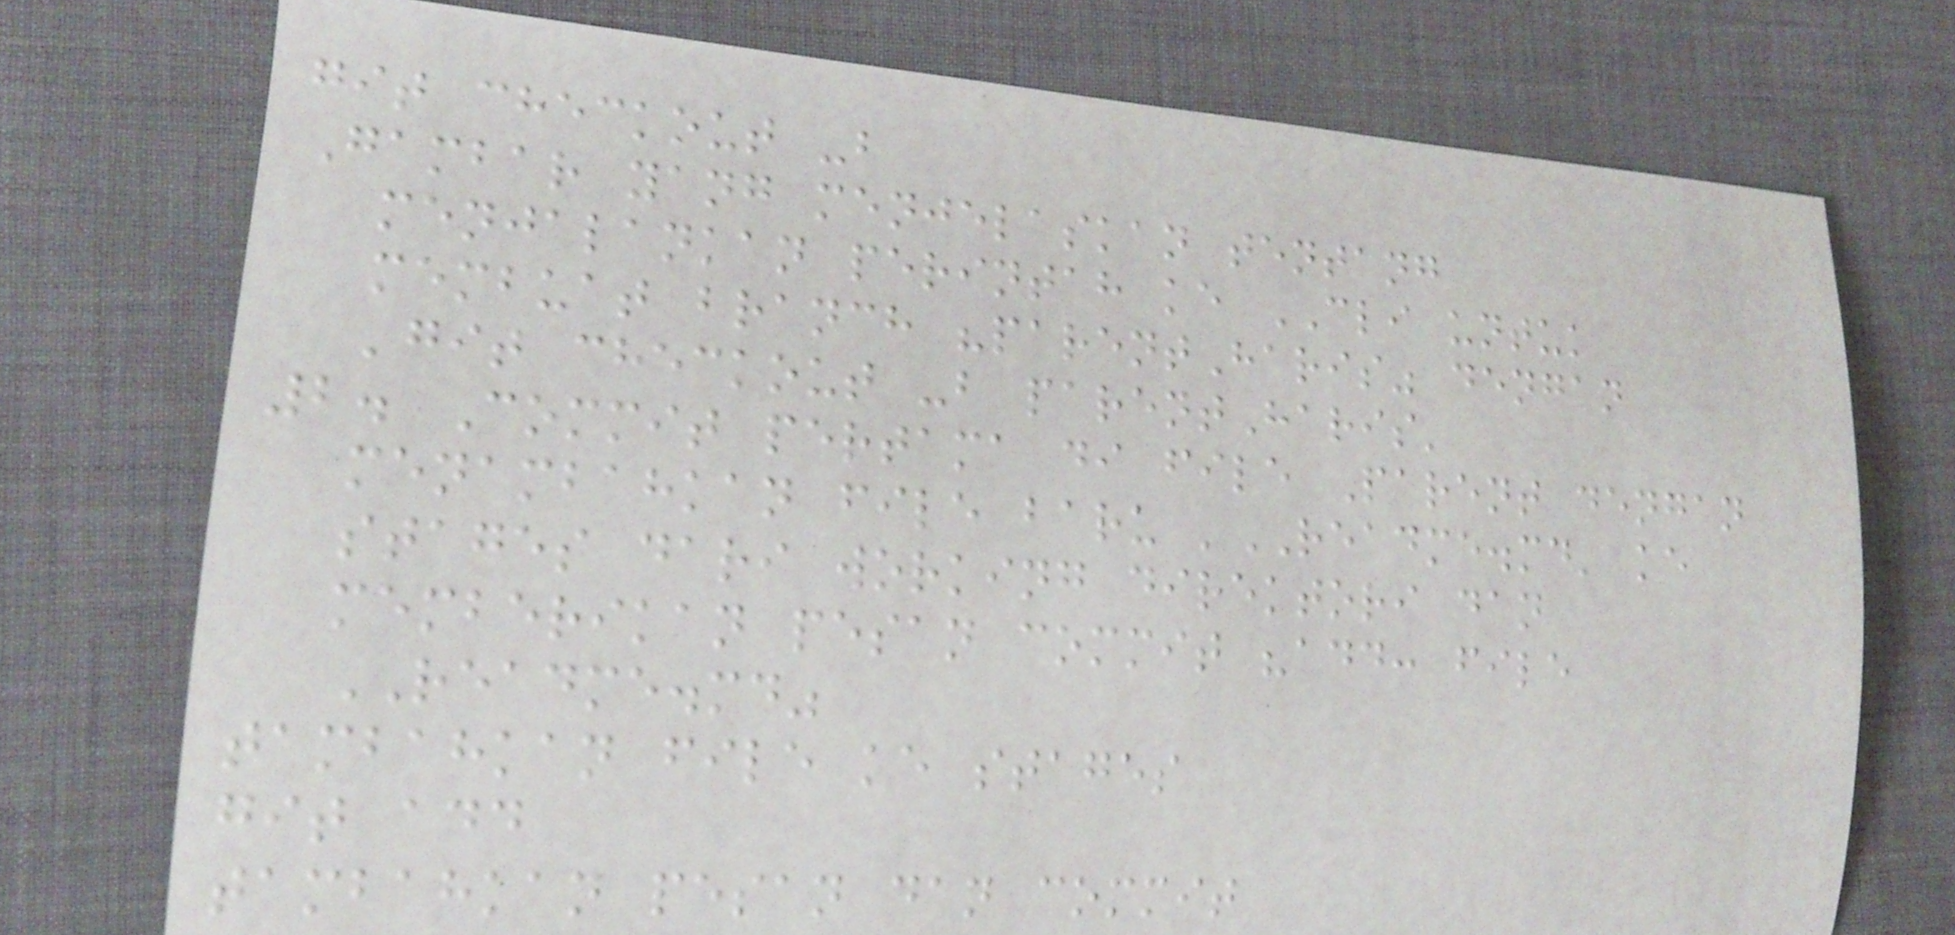git checkout -b
Gambar yang menjelaskan tentang
menjalankan perintah ke CLI untuk
membuat branch "parentHaris" dengan
'git checkout -b parentHaris'
2. Commit pertama di file Parent dengan
menambahkan file baru 'README.md' ke
stages dari working direktori dan
memberikan pesan commit "add: file
README.md"
tambahkan file ke stages
git add
tambahkan pesan dan commit
